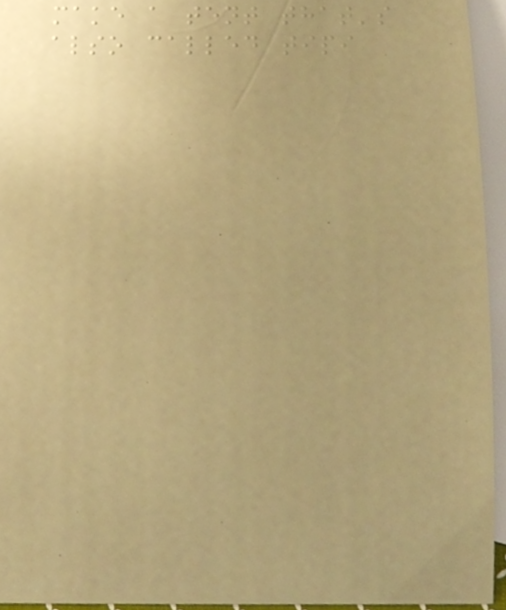make a tent that's
also called tipi
